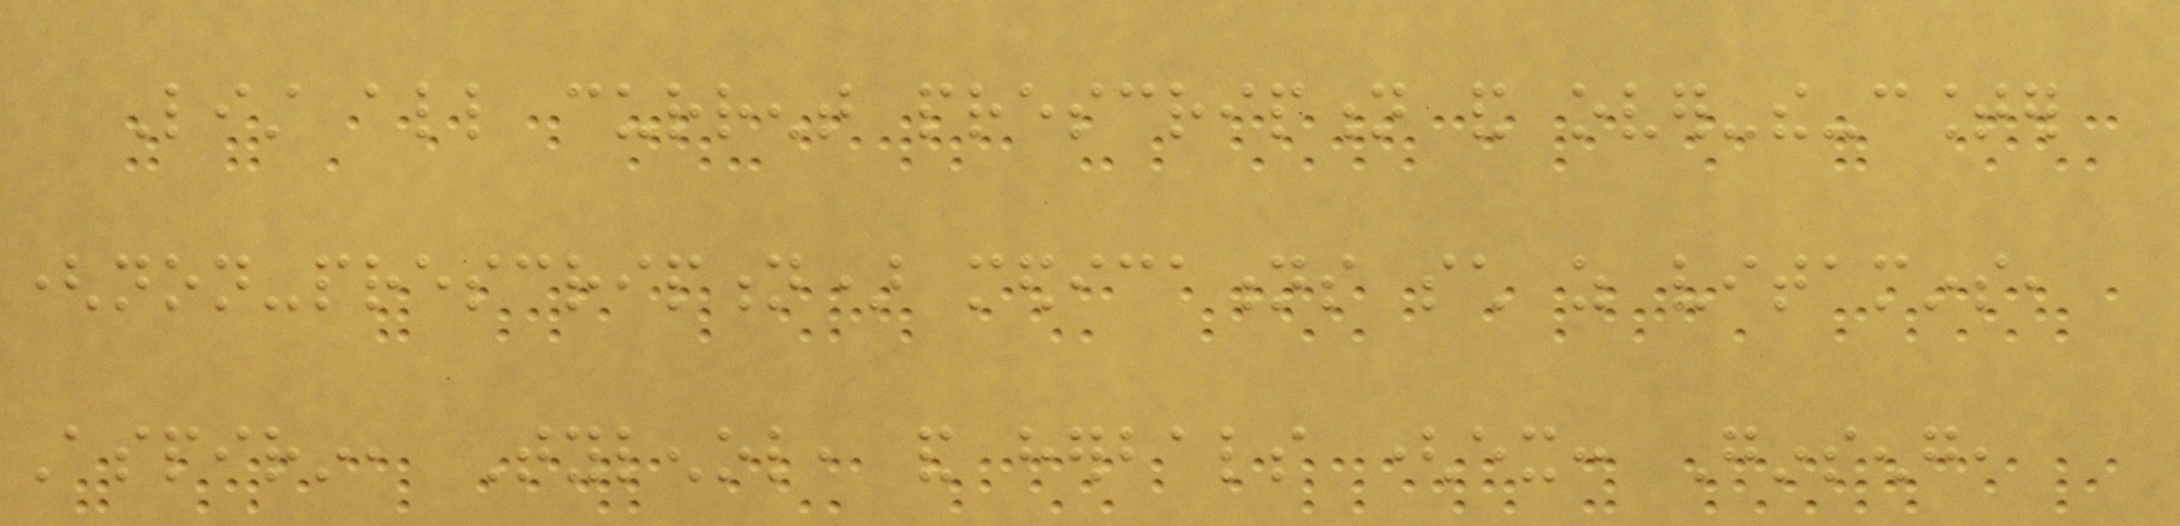List all current prescription and over-the-counter
(non-prescription) medications such as vitamins,
Aspirin, Tylenol, and herbals (ex: Ginseng,
